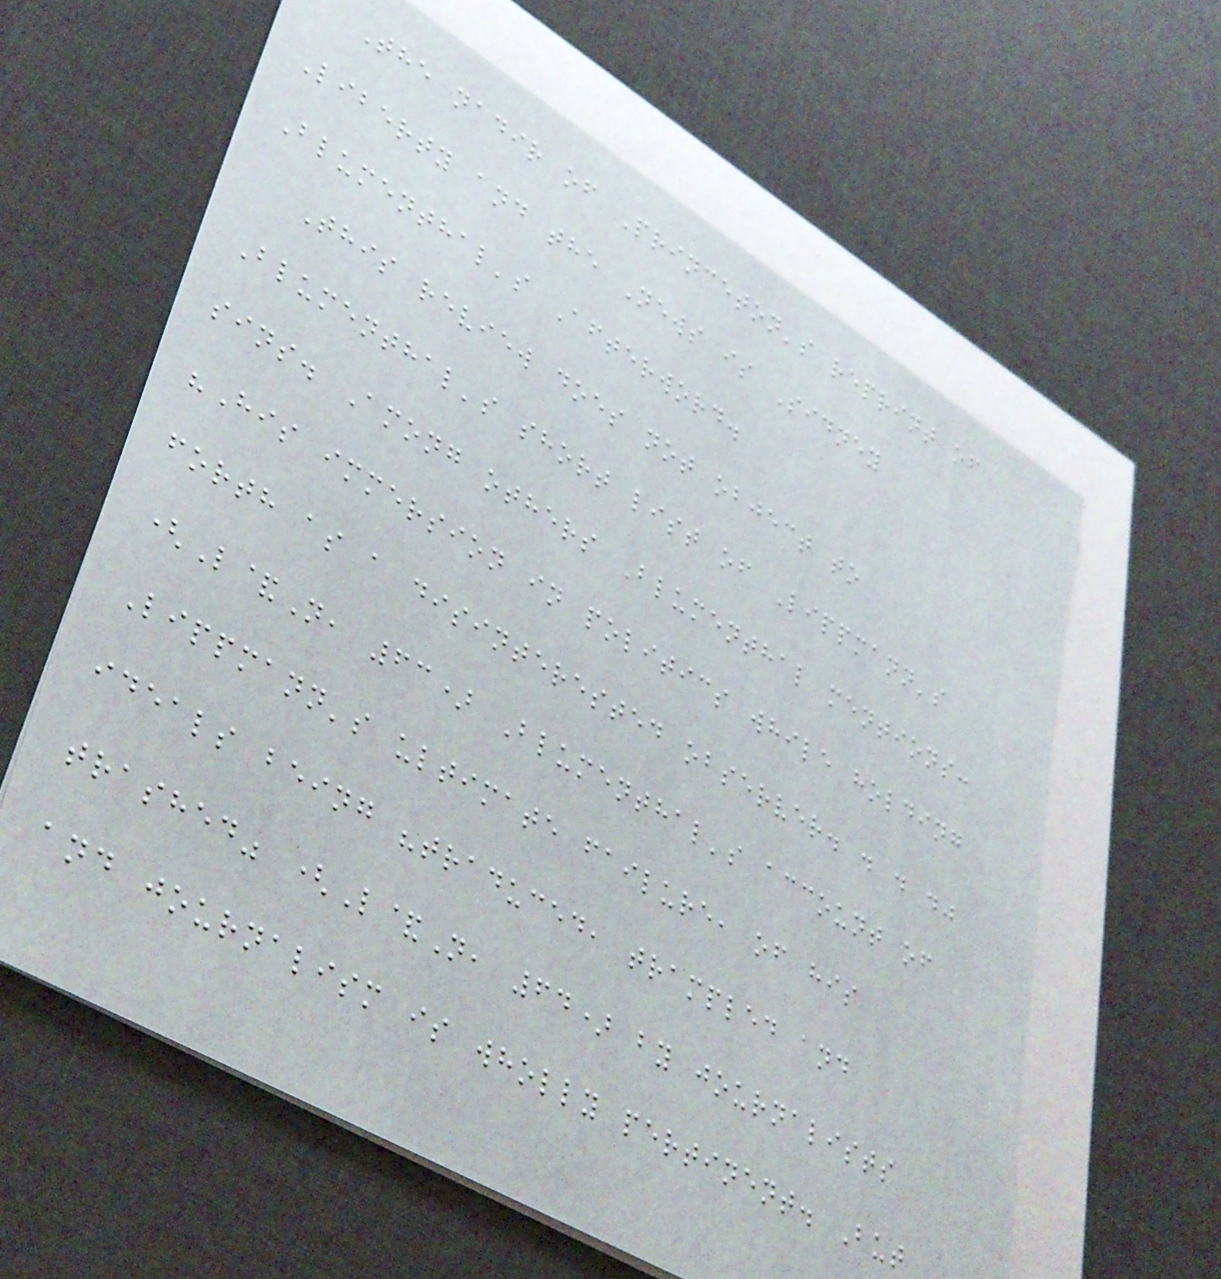The nadir of Princeton's reprint of
Liberty and the News is Sidney
Blumenthal's Afterword.
This review does not object to
Blumenthal's short list of Lippmann's
sins. Among others Blumenthal mentions:
"His immersion in politics while holding
forth as a disinterested observer. . . ."
(L&N, 63) Blumenthal's account of
Lippmann's ultimate failure, of his
ideals being "traduced, trampled and
trashed" (L&N, 64) by journalists
and journalism is wholly pertinent. But
